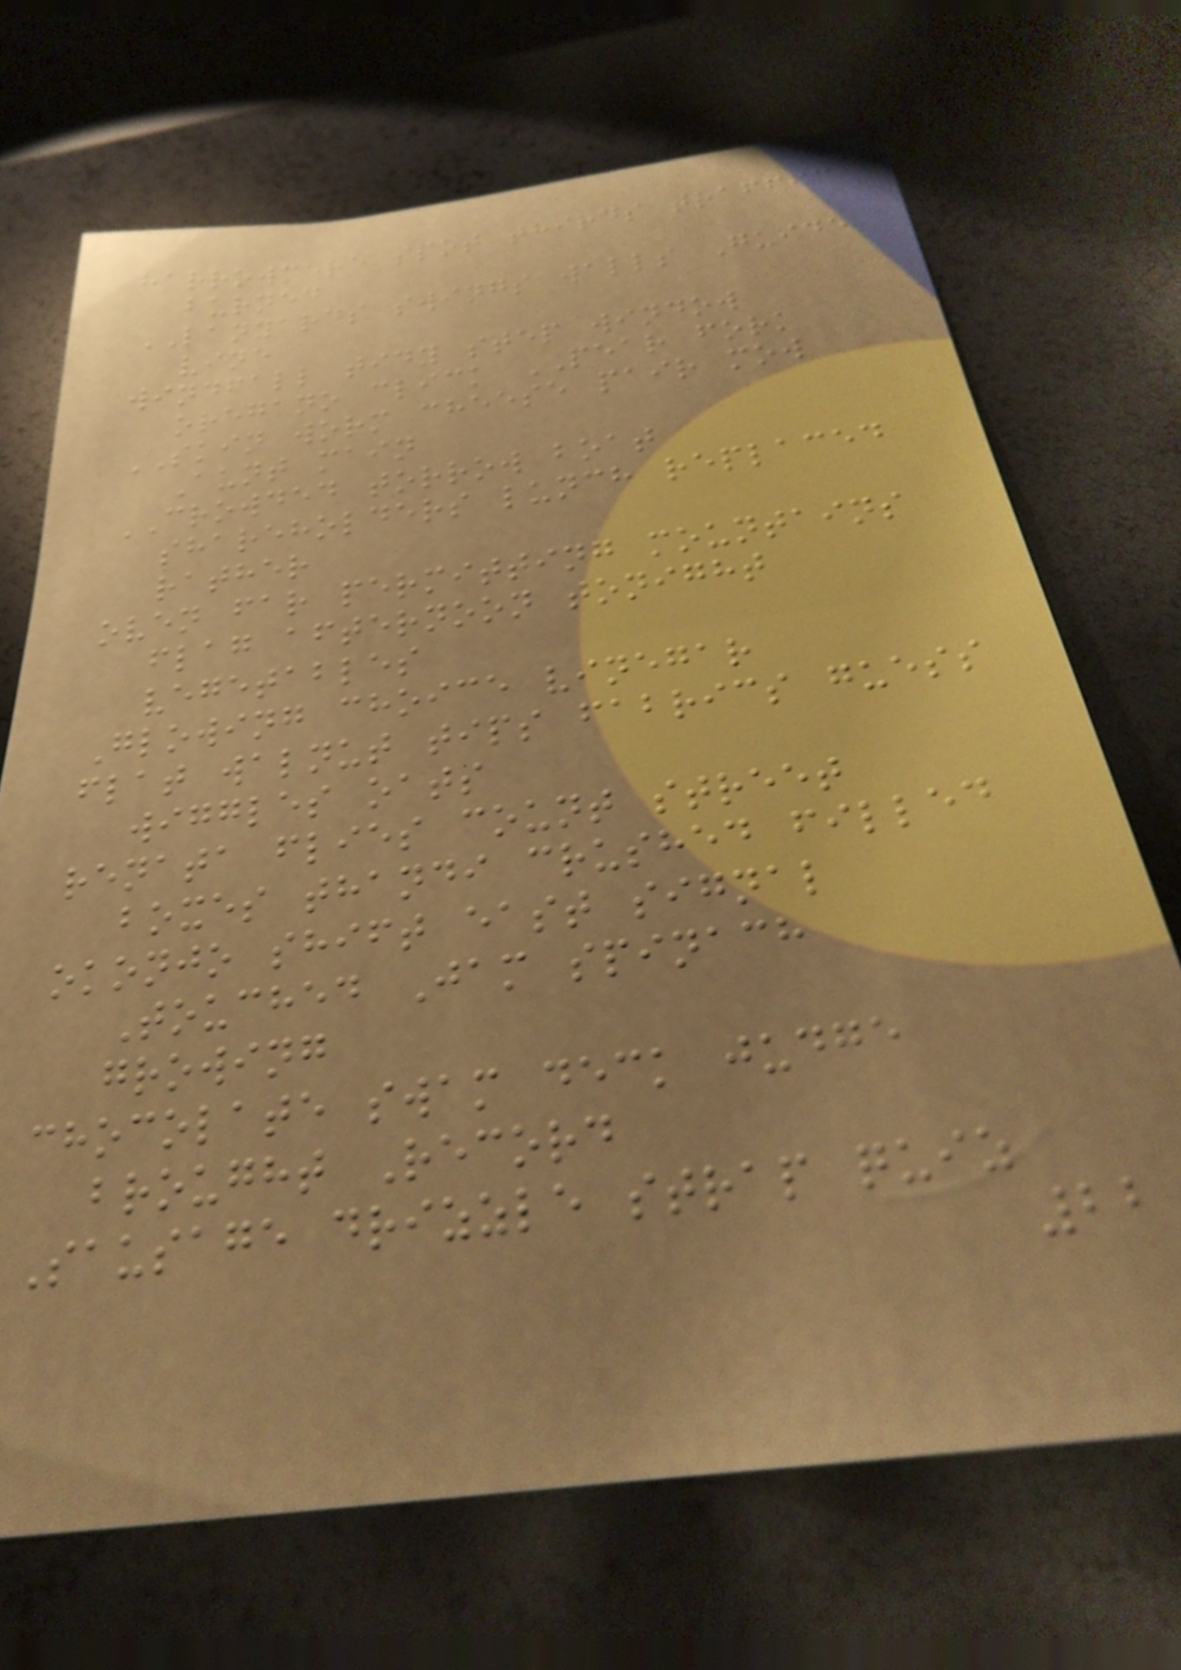harrowmere spot thirds traffic
burned
LANYARDS swings walls Guide
vine
windfall tidy step window
oregano click PEAR fork
SKIN worm cheese pair mow
Aunt main
CROWDED torrow boat
shareholders lunch replaced
rather
oven far permitting mountains
flag afternoon tonight
vegetables
Glowing choice vinegar
flat walnut tips fabrics guess
wiggles oats
renata flies count street
boxes thandi crushed filled
okonjo shift east signal
Touched Jam spinach
growing
chocolate swam deck judge
brought Record
Sausage drizzle strap quiz
22
